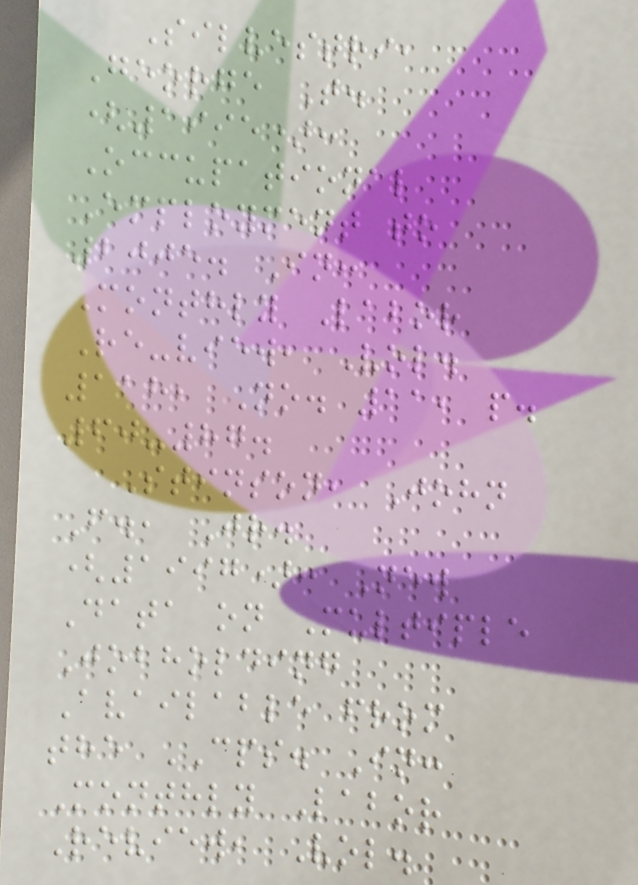Silvestri,
George T.
(1995):
Occupational
Employment to
2005. In:
Monthly Labor
Re-view, Vol.
118, No. 11, p.
60-87.
Stinson, John
F., Jr.
(1997): New
Data on Multiple
Jobholding
Available from
the CPS. In:
Monthly Labor
Review, Vol.
